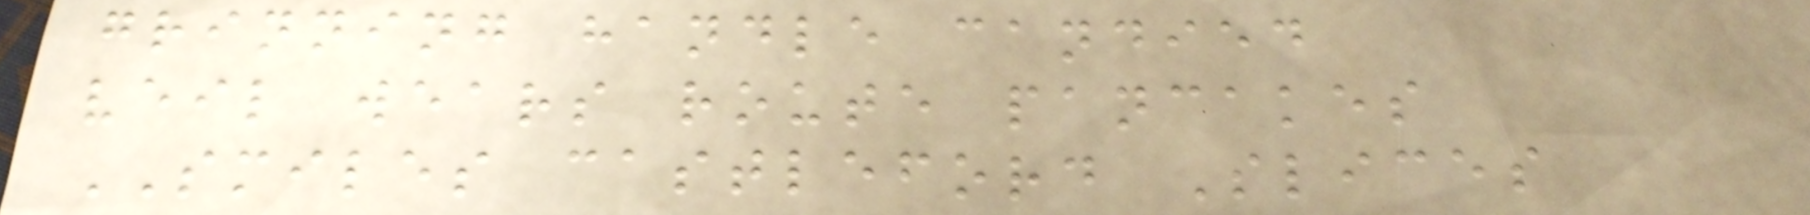grinning handle candied
veil wears route pancakes
SMILES castleford Slices
